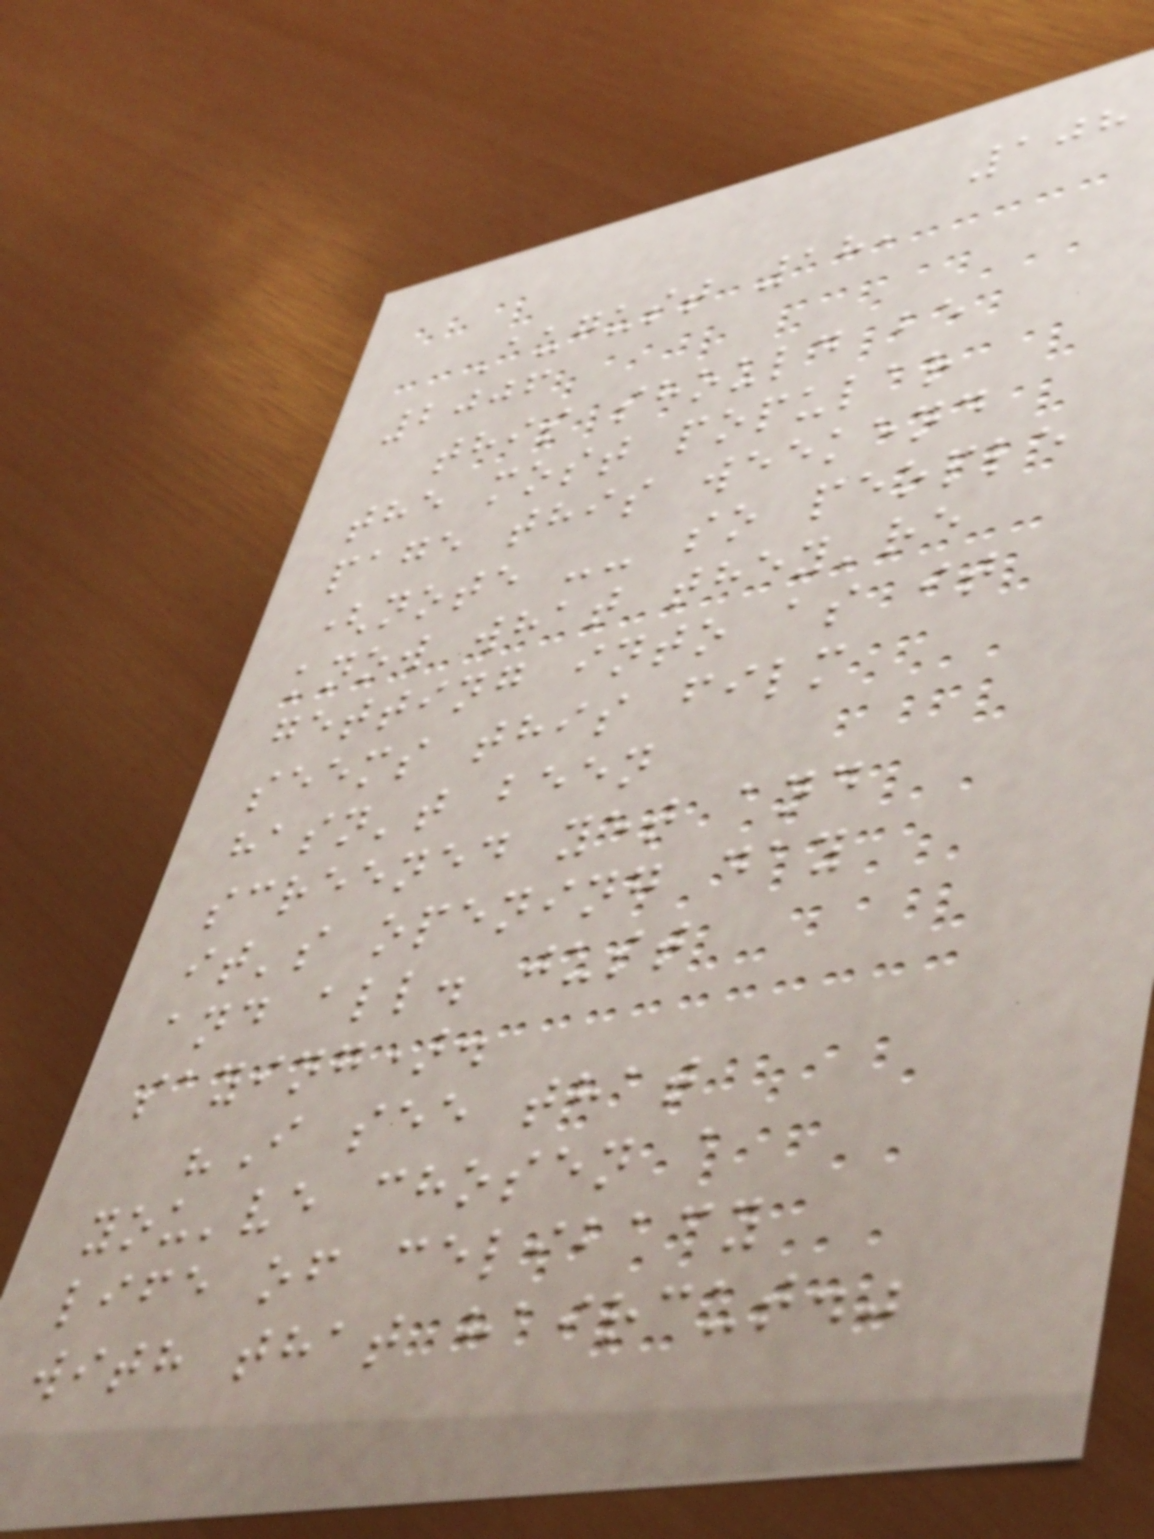108
August 18,
2006
this should be
the most popular
page this weekend
(note -- so people
know what they're
getting into as it
seems this film
hasn't been
screened yet and
it's opening day
and all. just
saying).
"I see that
you've chosen a
life of celibacy
with that haircut."
